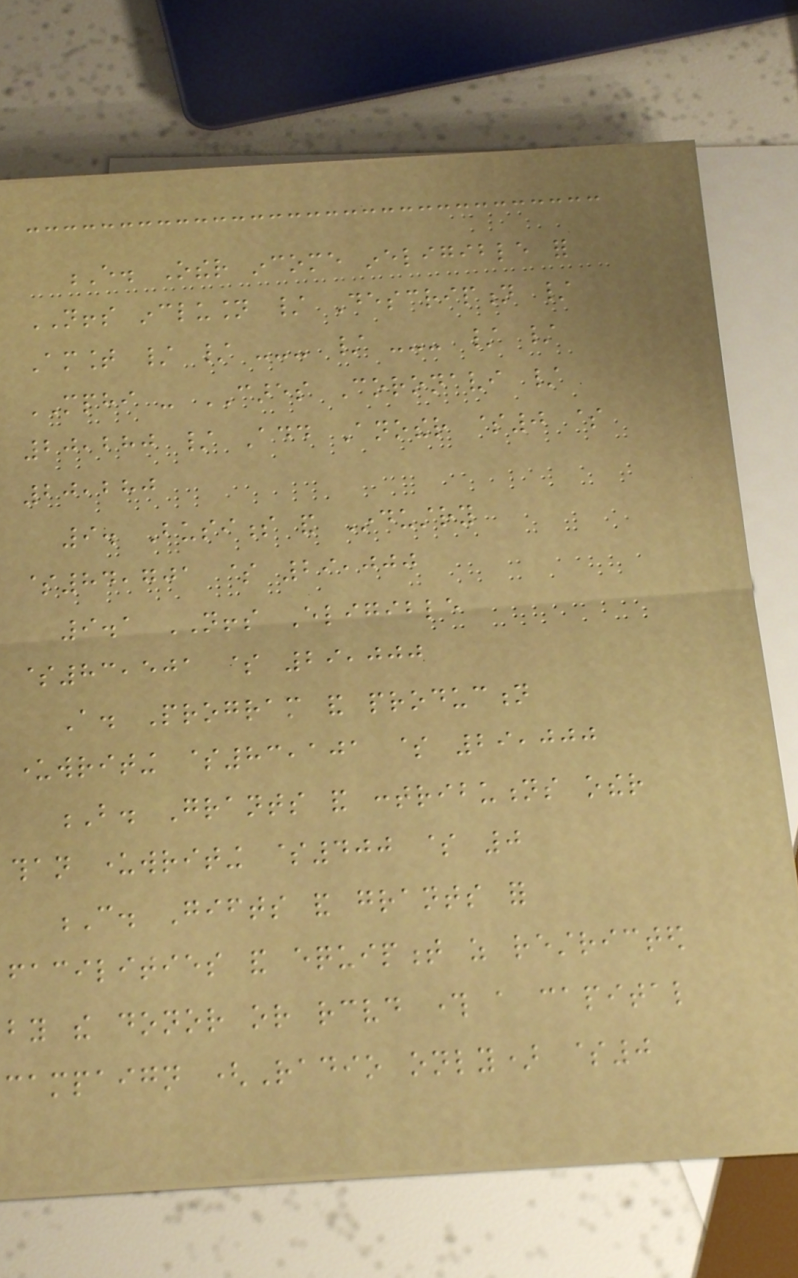E. Other income ineligible for
NFFS inclusion / Description /
Amount / / --- / --- / /
MPHI - CARES Coronavi /
20,280 / Add Another $0 $
20,280
9. Business and Industry
$84,701 $ 29,000
9.1 NFFS Eligible
$83,501 $ 29,000
A. Program and production
underwriting $83,101 $ 29,000
B. Grants and contributions other
than underwriting $400 $ 0
C. Gifts and grants for
facilities and equipment as restricted
by the donor or received through a capital
campaign (Radio only) $0
